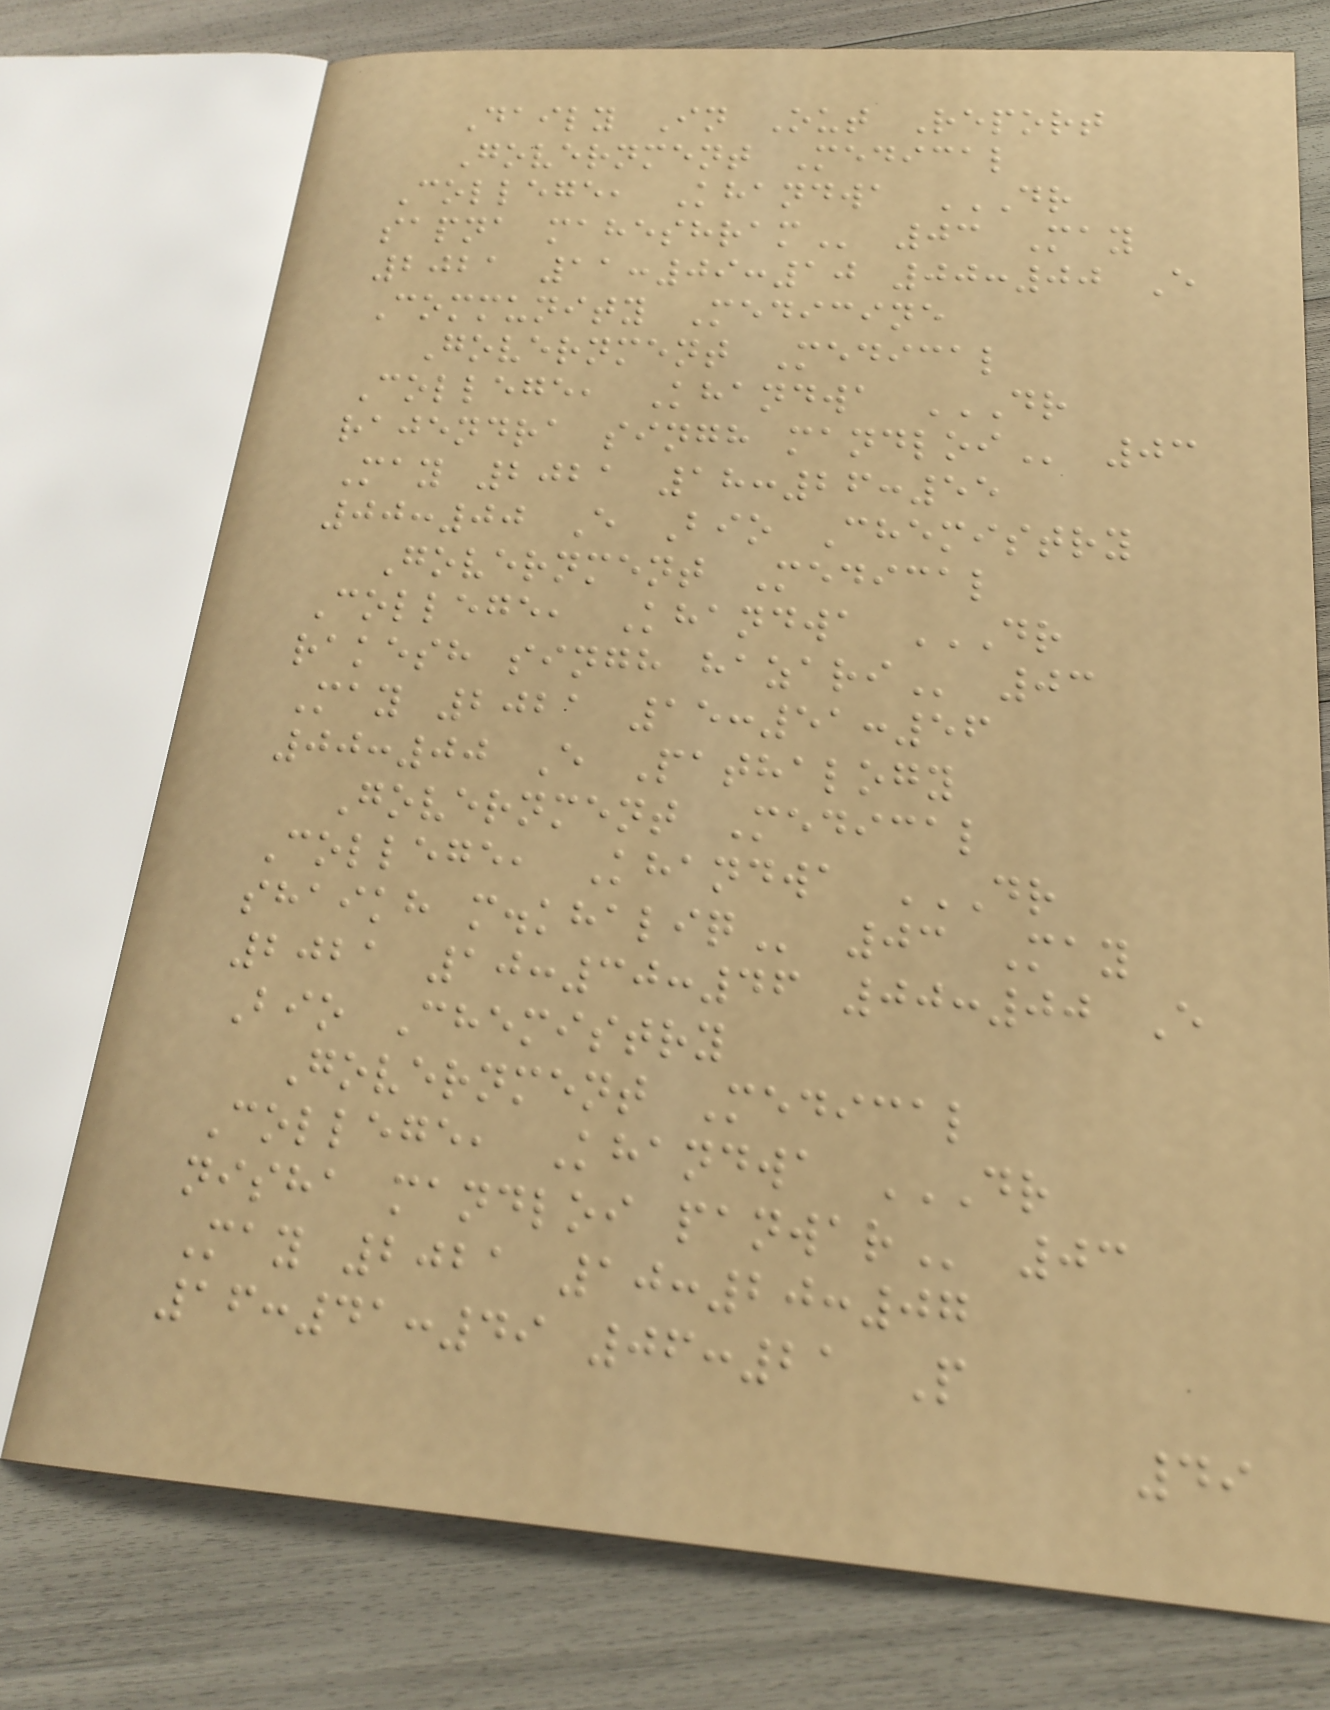Daily In Out Report
Government Medical
College, Khandwa DR
SAPNA MAHESHRAM 03 May
2021 11:09:10 00:00 E
Community Medicine
Government Medical
College, Khandwa DR
RAJENDRA SINGH MANDLOI 03
May 2021 18:26:55
00:00 E Bio Chemistry
Government Medical
College, Khandwa DR
RAKESH SINGH HAZARI 03
May 2021 15:51:56
00:00 E Pathalogy
Government Medical
College, Khandwa DR
SHAIKH M.KHALIQ 03 May
2021 10:30:46 00:00 E
Bio Chemistry
Government Medical
College, Khandwa DR
NISHA MANDLOI PANWAR 03
May 2021 10:20:07
16:41:49 06:21 P
49
